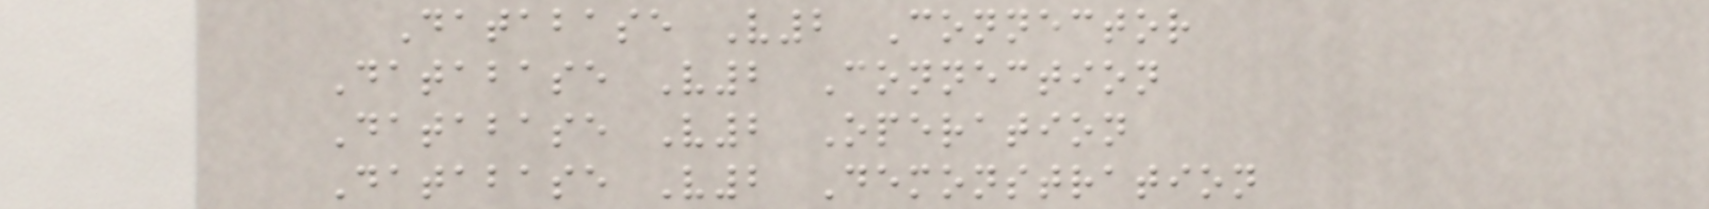Database V2 Connector
Database V2 Connection
Database V2 Operation
Database V2 Demonstration
